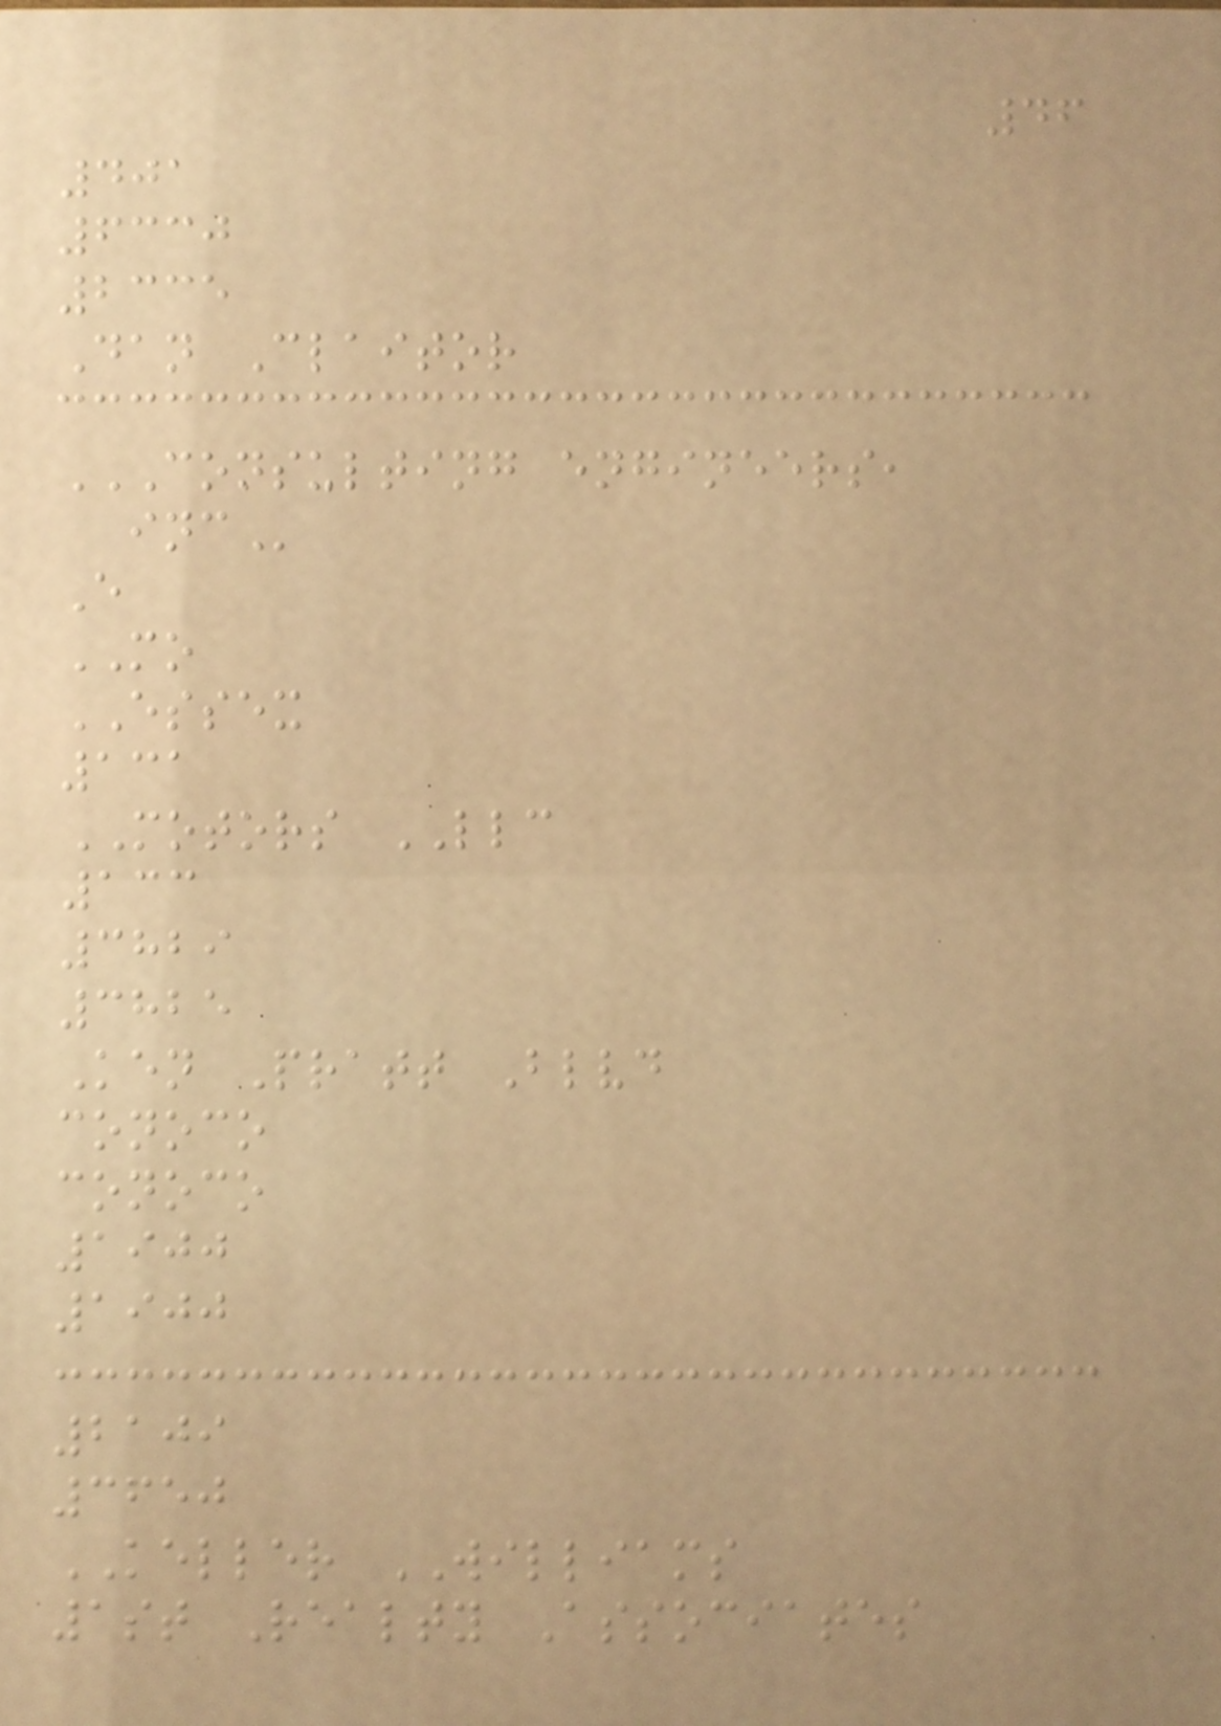46
401
6330
2335
Dan Claitor
CONSULTING ENGINEERS,
INC
E
MO
ESSEX
131
MOTORS LLC
133
3829
3825
Ken Pratt Blvd
conoco
conoco
1900
1900
2109
3650
KELLER WILLIAMS
1st Realty Associates
